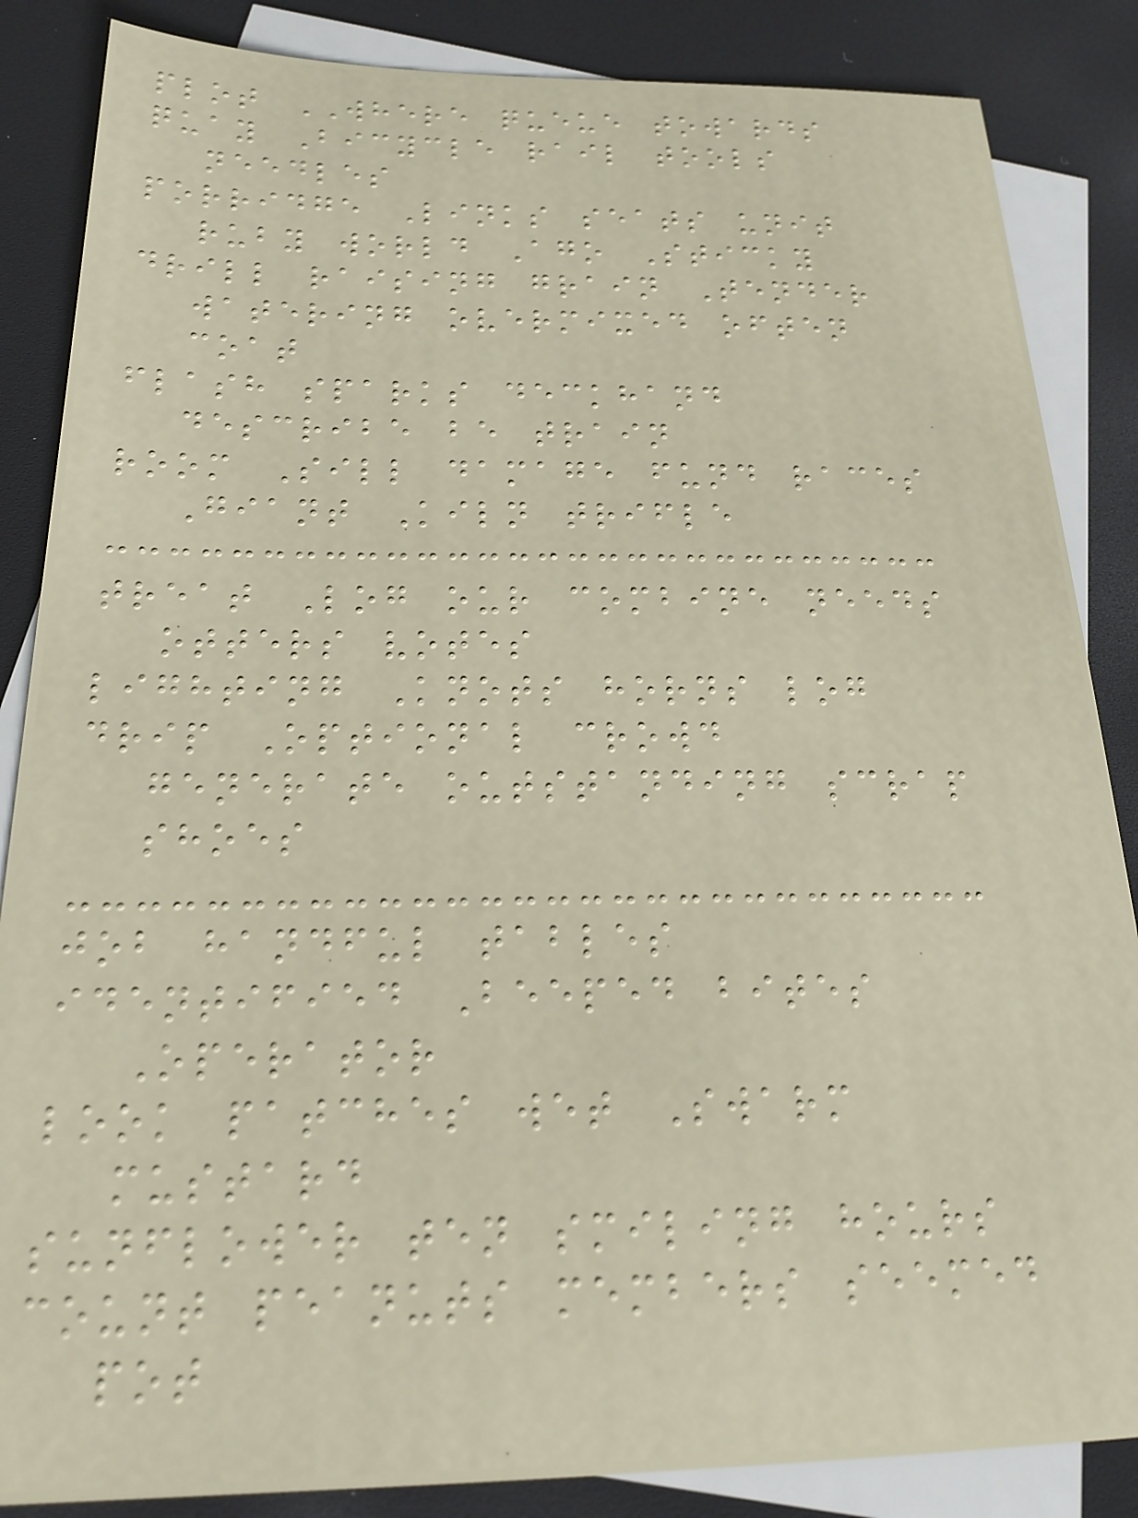plot WHERE queue towards
quay Bicycle rail tools
needles
porridge Links seats unit
ruby world Ago Sticky
drill raising grain Tender
watering overmixed often
coat
flash sparks deckhand
describe be train
room Sill damage fund races
Giant Kiln trifle
treat Log our combine needs
otters votes
lighting Knots horns log
drip Optional crowd
generate outstanding scrap
shoes
job handful tables
identified Beeped bites
Operator
look patches wet Swarm
mustard
sunflower ten smiling hours
count peanuts members seemed
pot
